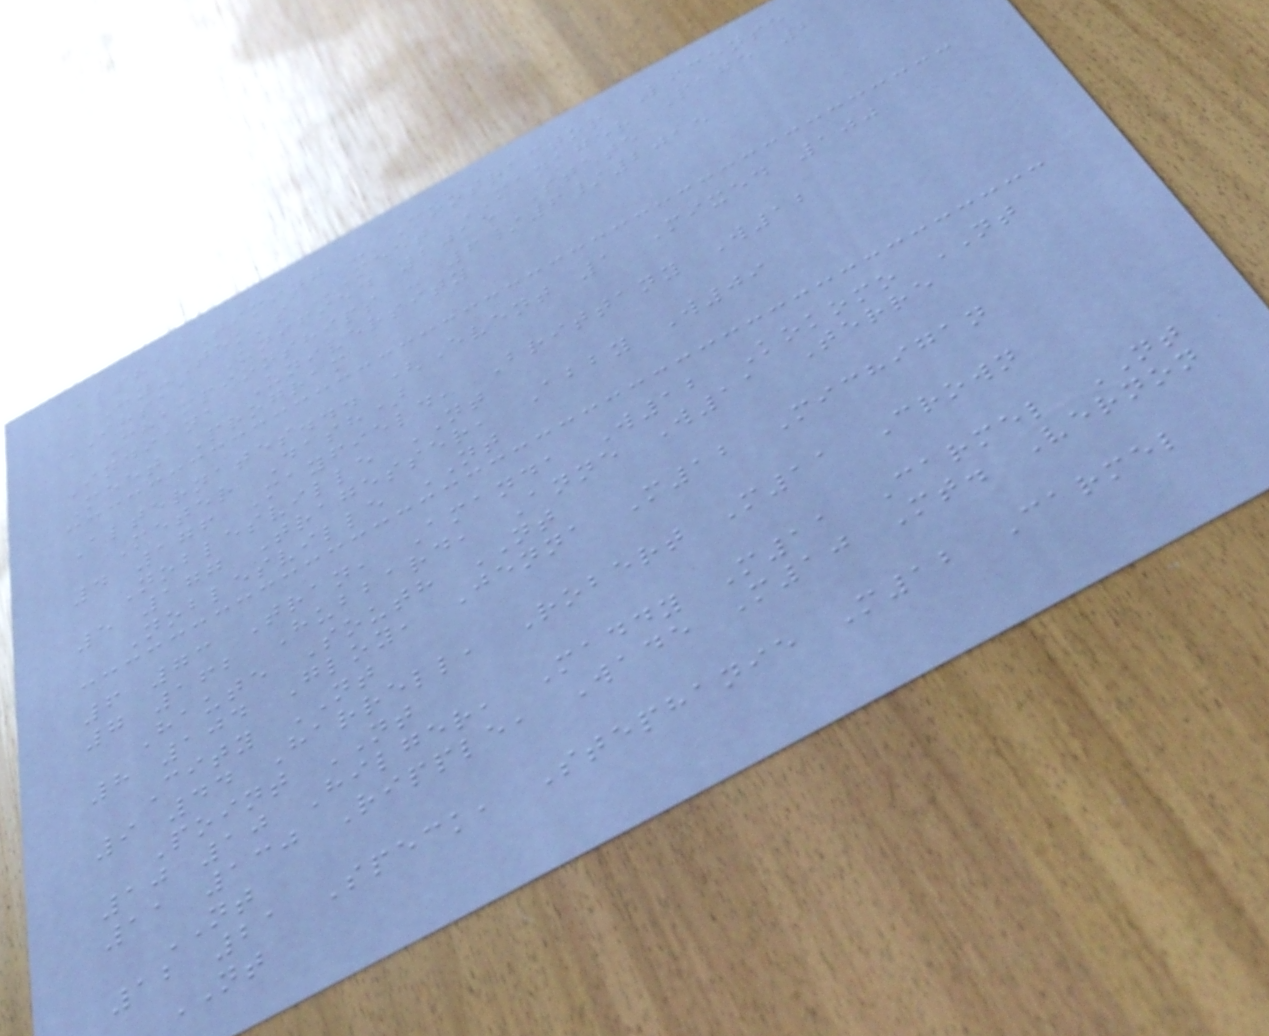Alpha Timing - Contractor License
Hy-Tek's MEET MANAGER Page 2
IHSAA Unified 2015 State
Championships - 6/6/2015
Indiana University
Meet Program
Alternates... (Event 1 Mixed 100
Meter Dash)
4 176 Mayfield, Brittany W12
Noblesville NT
5 177 Tragesser, Abby W09
Noblesville NT
6 73 Tran, Amanda W12 Kokomo NT
7 162 Hubbard, Anne W11 Terre
Haute South NT
8 104 Gloy, Jenna M12 Michigan
City NT
9 44 Harrell, Robert M11 Crown
Point NT
10 10 Hilger, Maddy M11 Carmel NT
11 130 Ripple, Wade M10 Mt. Vernon
NT
12 21 Speck, Stephanie M12 Carmel
NT
